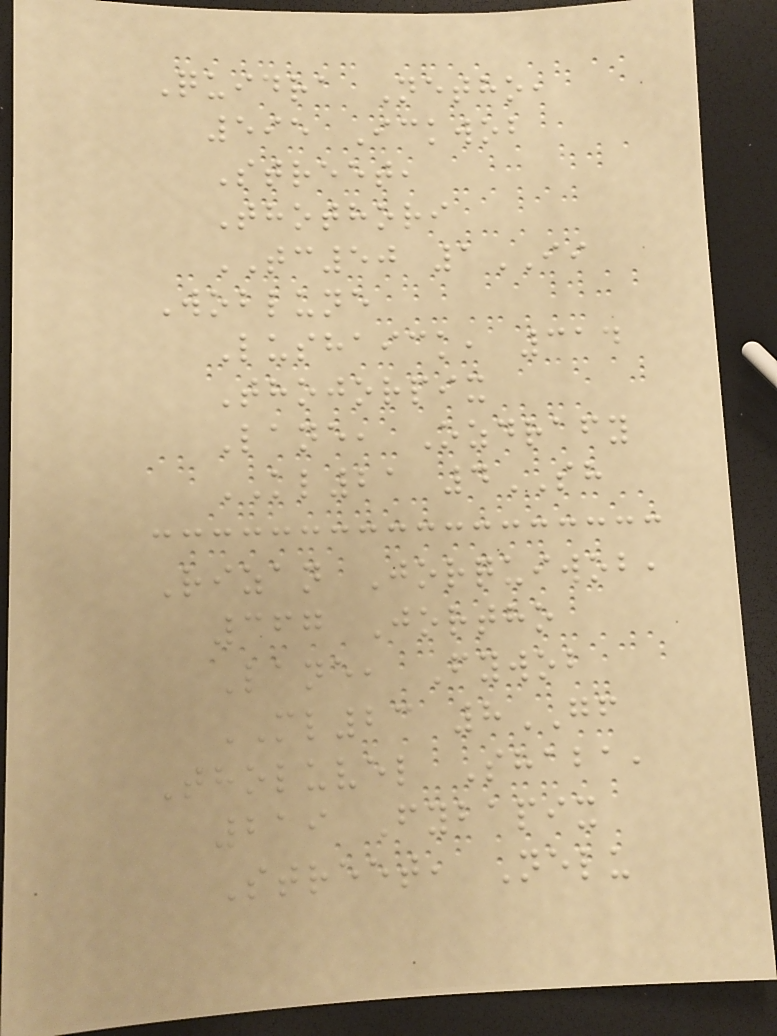Quidra Netho,
595 Ickwob
Street,
Thothori
TC50 1II
Woblune
Lushaick, 314
Thojorpix
Lane, Ozdrafy
KL21 4SH
Rizan Jorquiwob,
367 Jortho
Lane, Fywob
ML23 8GF
Tholuvel Shaba,
219 Fybapix
Street, Nelu
